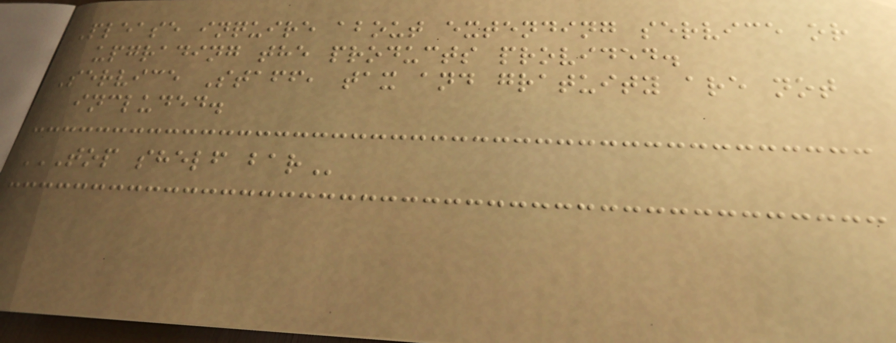Please inquire about extending service or
upgrading the products provided.
Service Staff, tax and gratuity are not
included.
TOP SHELF BAR
